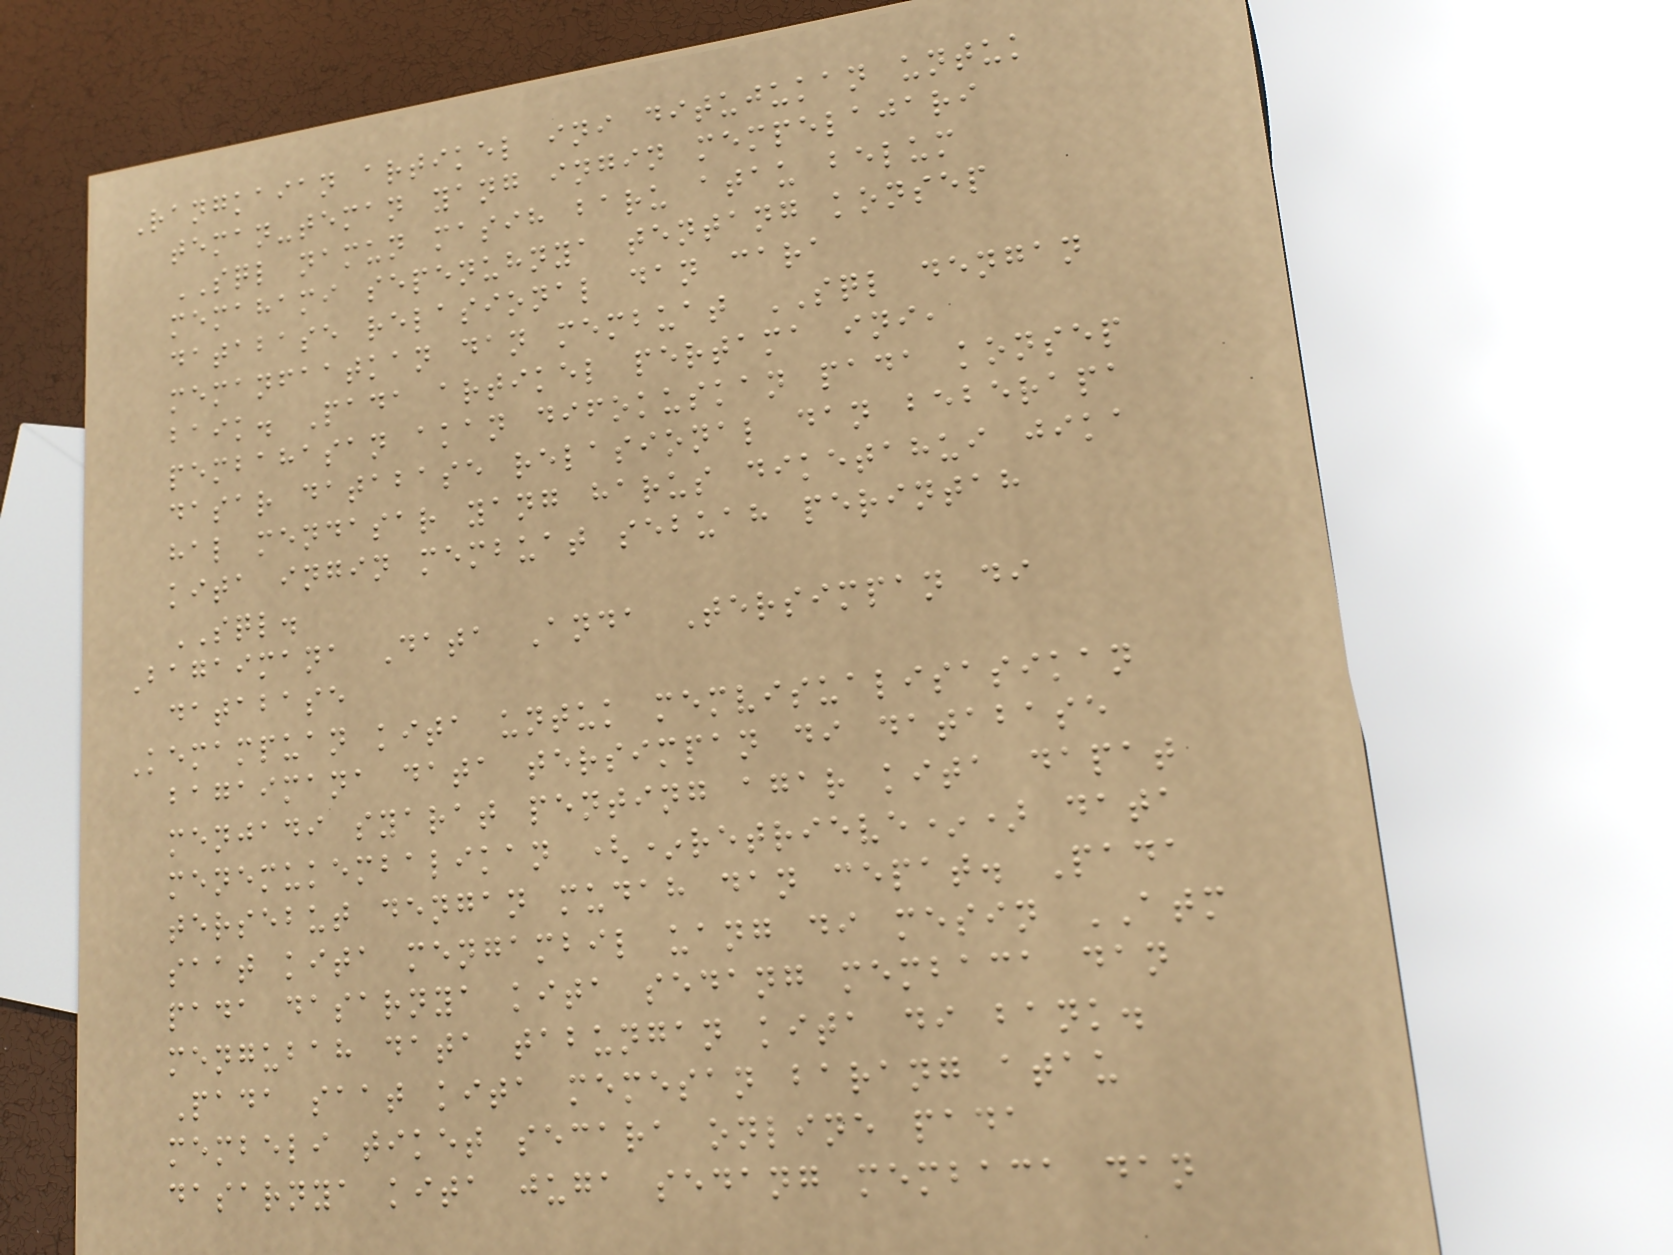Rangkaian artikel ini ditujukan untuk
teman-teman yang ingin mempelajari
SQL namun masih baru atau belum
memahami sepenuhnya tentang konsep
database relasional dan cara
memanfaatkan dan membuat SQL dengan
baik. Pada artikel pertama ini,
pembahasan akan difokuskan pada konsep
dasar database relasional dan beberapa
hal mendasar yang harus diketahui jika
kita ingin membuat sebuah perintah
SQL.
Bagaimana Data Anda Tersimpan di
database
Kemampuan kita untuk memvisualisasikan
bagaimana data tersimpan di database
menjadi syarat penting agar kita dapat
menemukembalikan (*retrieve*) data
tersebut dengan mudah dan cepat. Pada
saat kita mengambil uang di mesin ATM
pada dasarnya kita sedang membaca dan
mengubah data tabungan kita di bank.
Pada saat kita memesan barang atau
membeli tiket secara online pada
dasarnya kita juga sedang membaca dan
